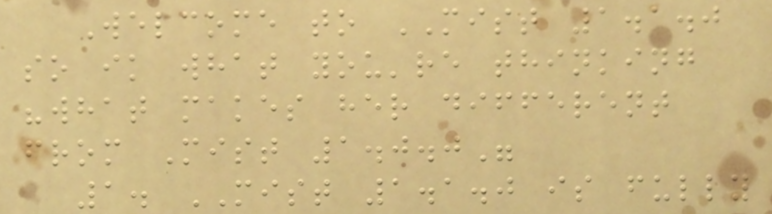Welcome to MIST 1.1.0
so ik what you're thinking
"what makes her different
from Mist 1.0.0"
1. MIST 1.1.0 is fully
